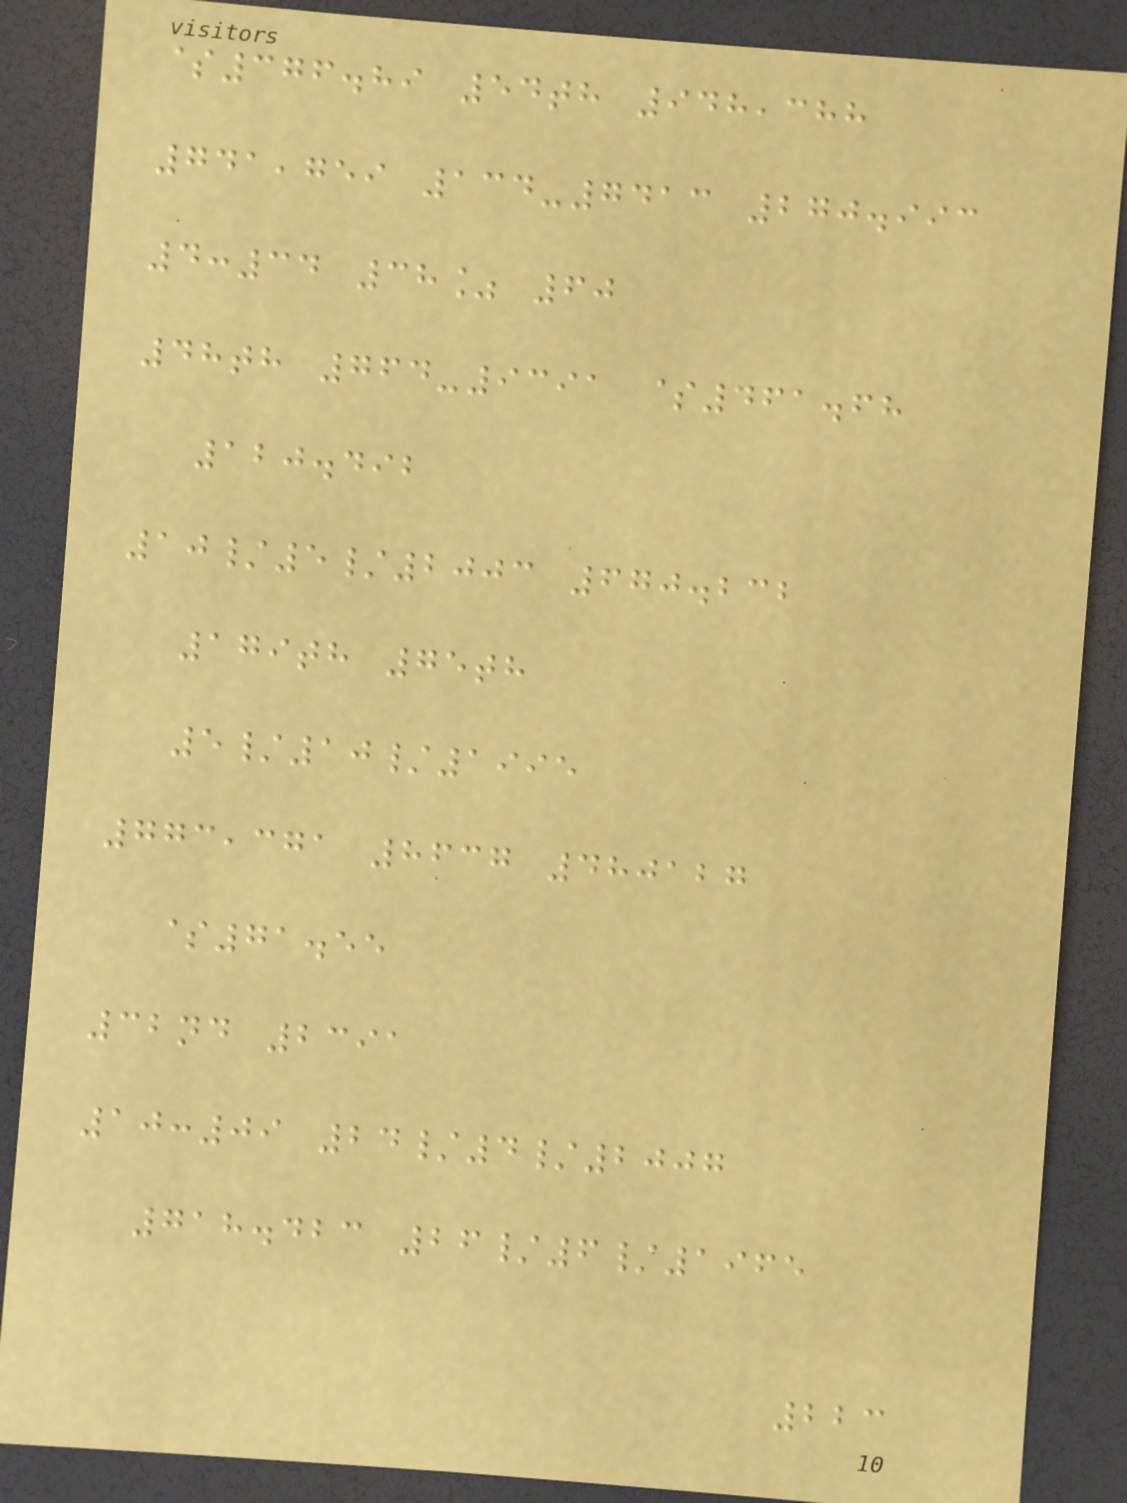$376.89 54th 948,388
741,759 134-7413 270.993
4:34 38% 60
48th 764-9391 $461.68
120.492
10/5/2003 670.232
179th 75th
5/10/1995
773,371 8637 480127
$71.55
32nd 2391
10:09 24/4/2007
718.423 26/6/1965
223
